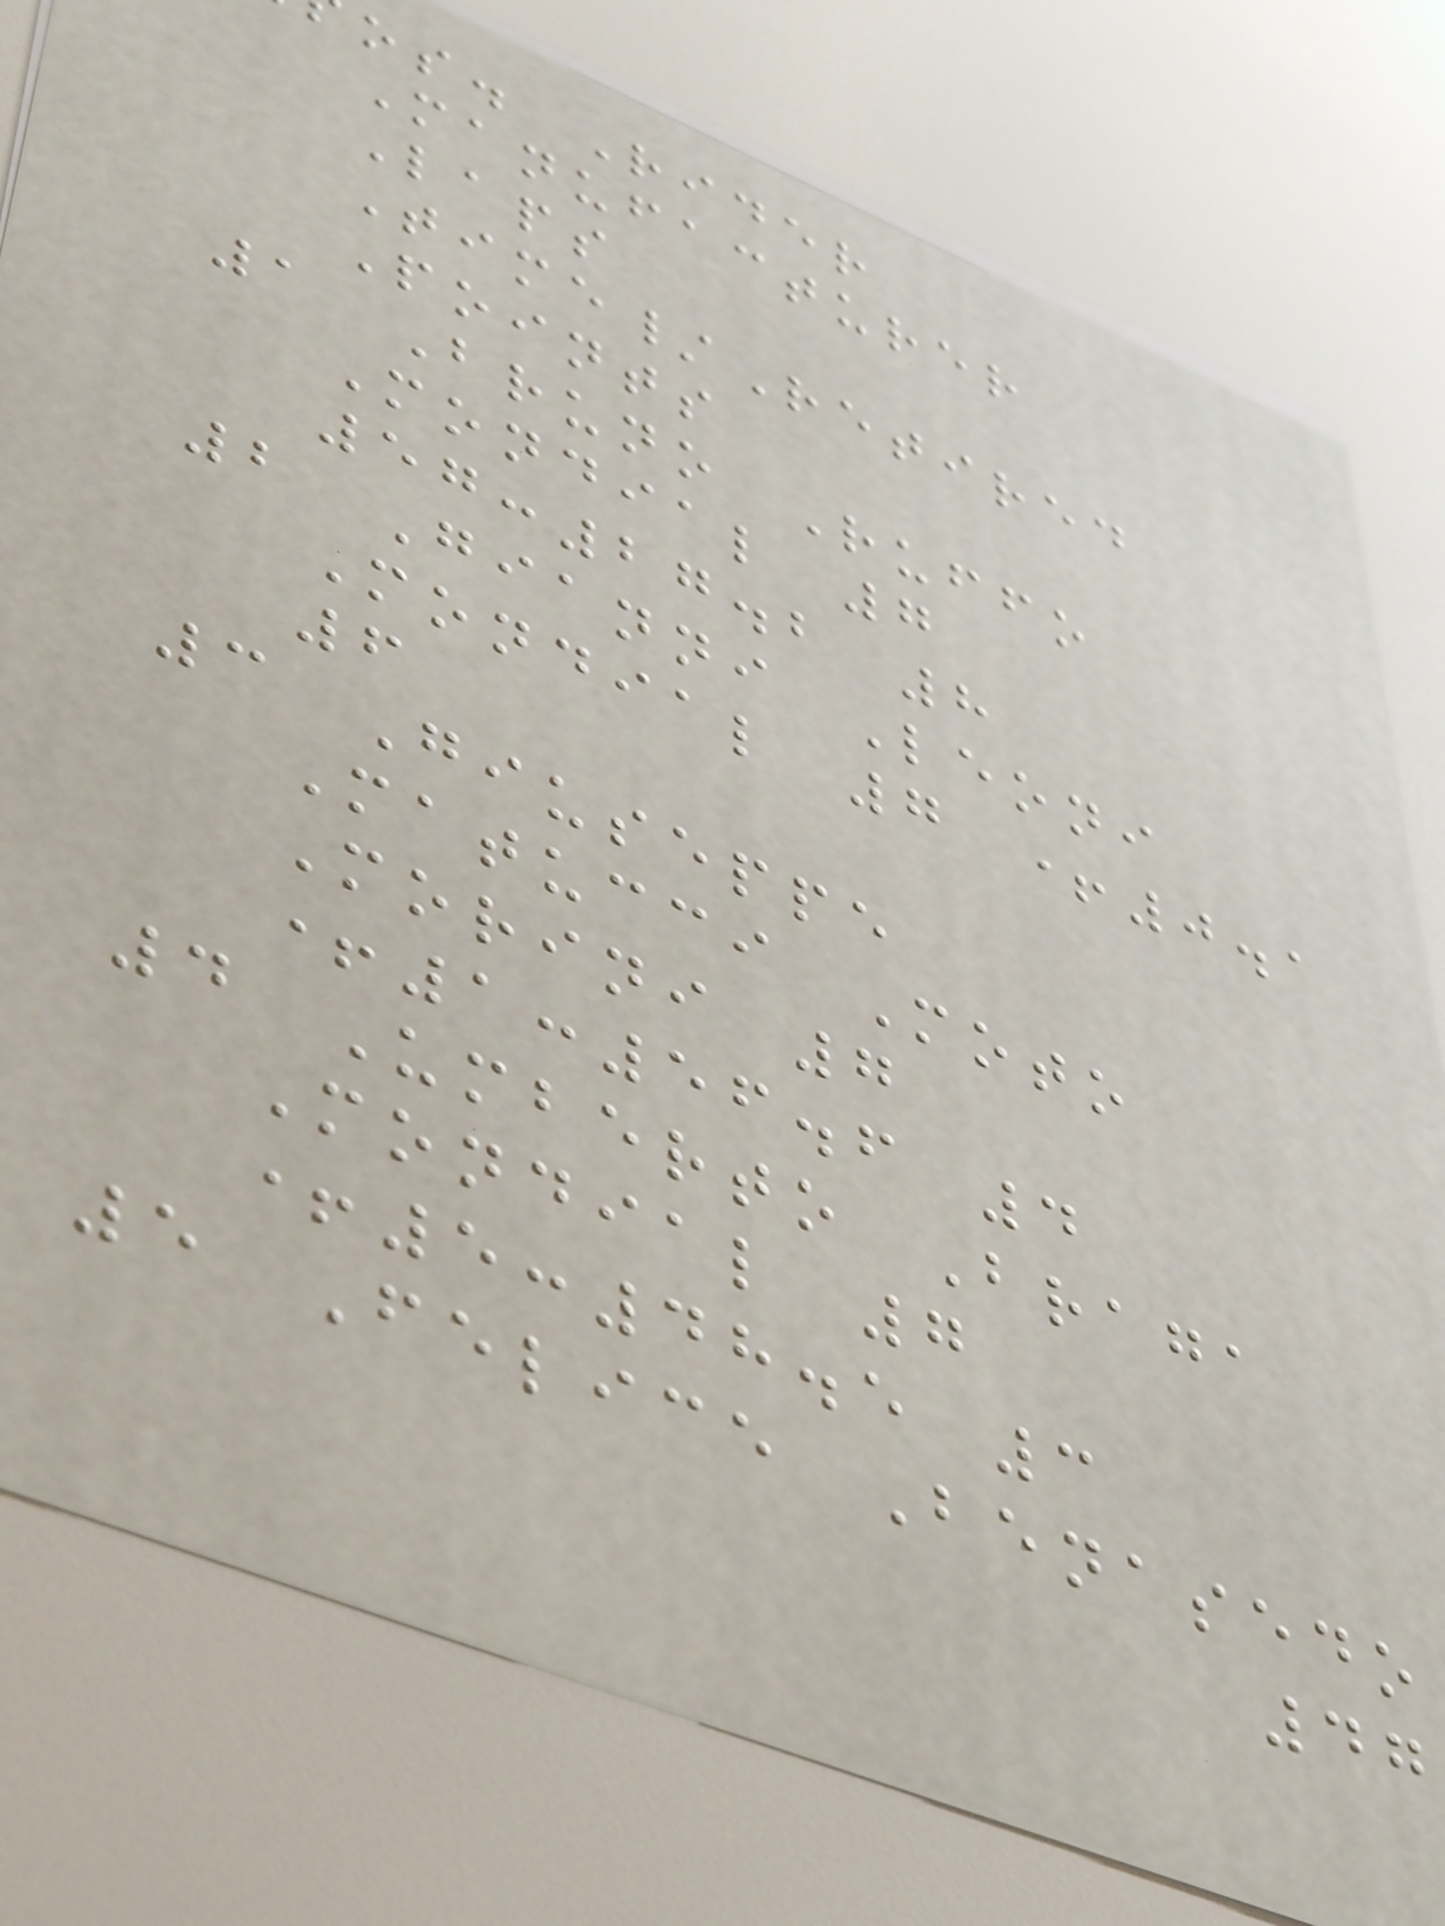os. Rider
Manufacturer
Laps
Time/Retired
Points
1 Bruno Ruffo
Mondial 7
57:27.2 8
2 Gianni Leoni
Mondial 7 +0.1
6
3 Giuseppe
Matucci Moto
Morini 7
+1:56.6 4
4 Umberto Braga
Mondial 7
+5:48.5 3
5 Felice Benasedo
47
